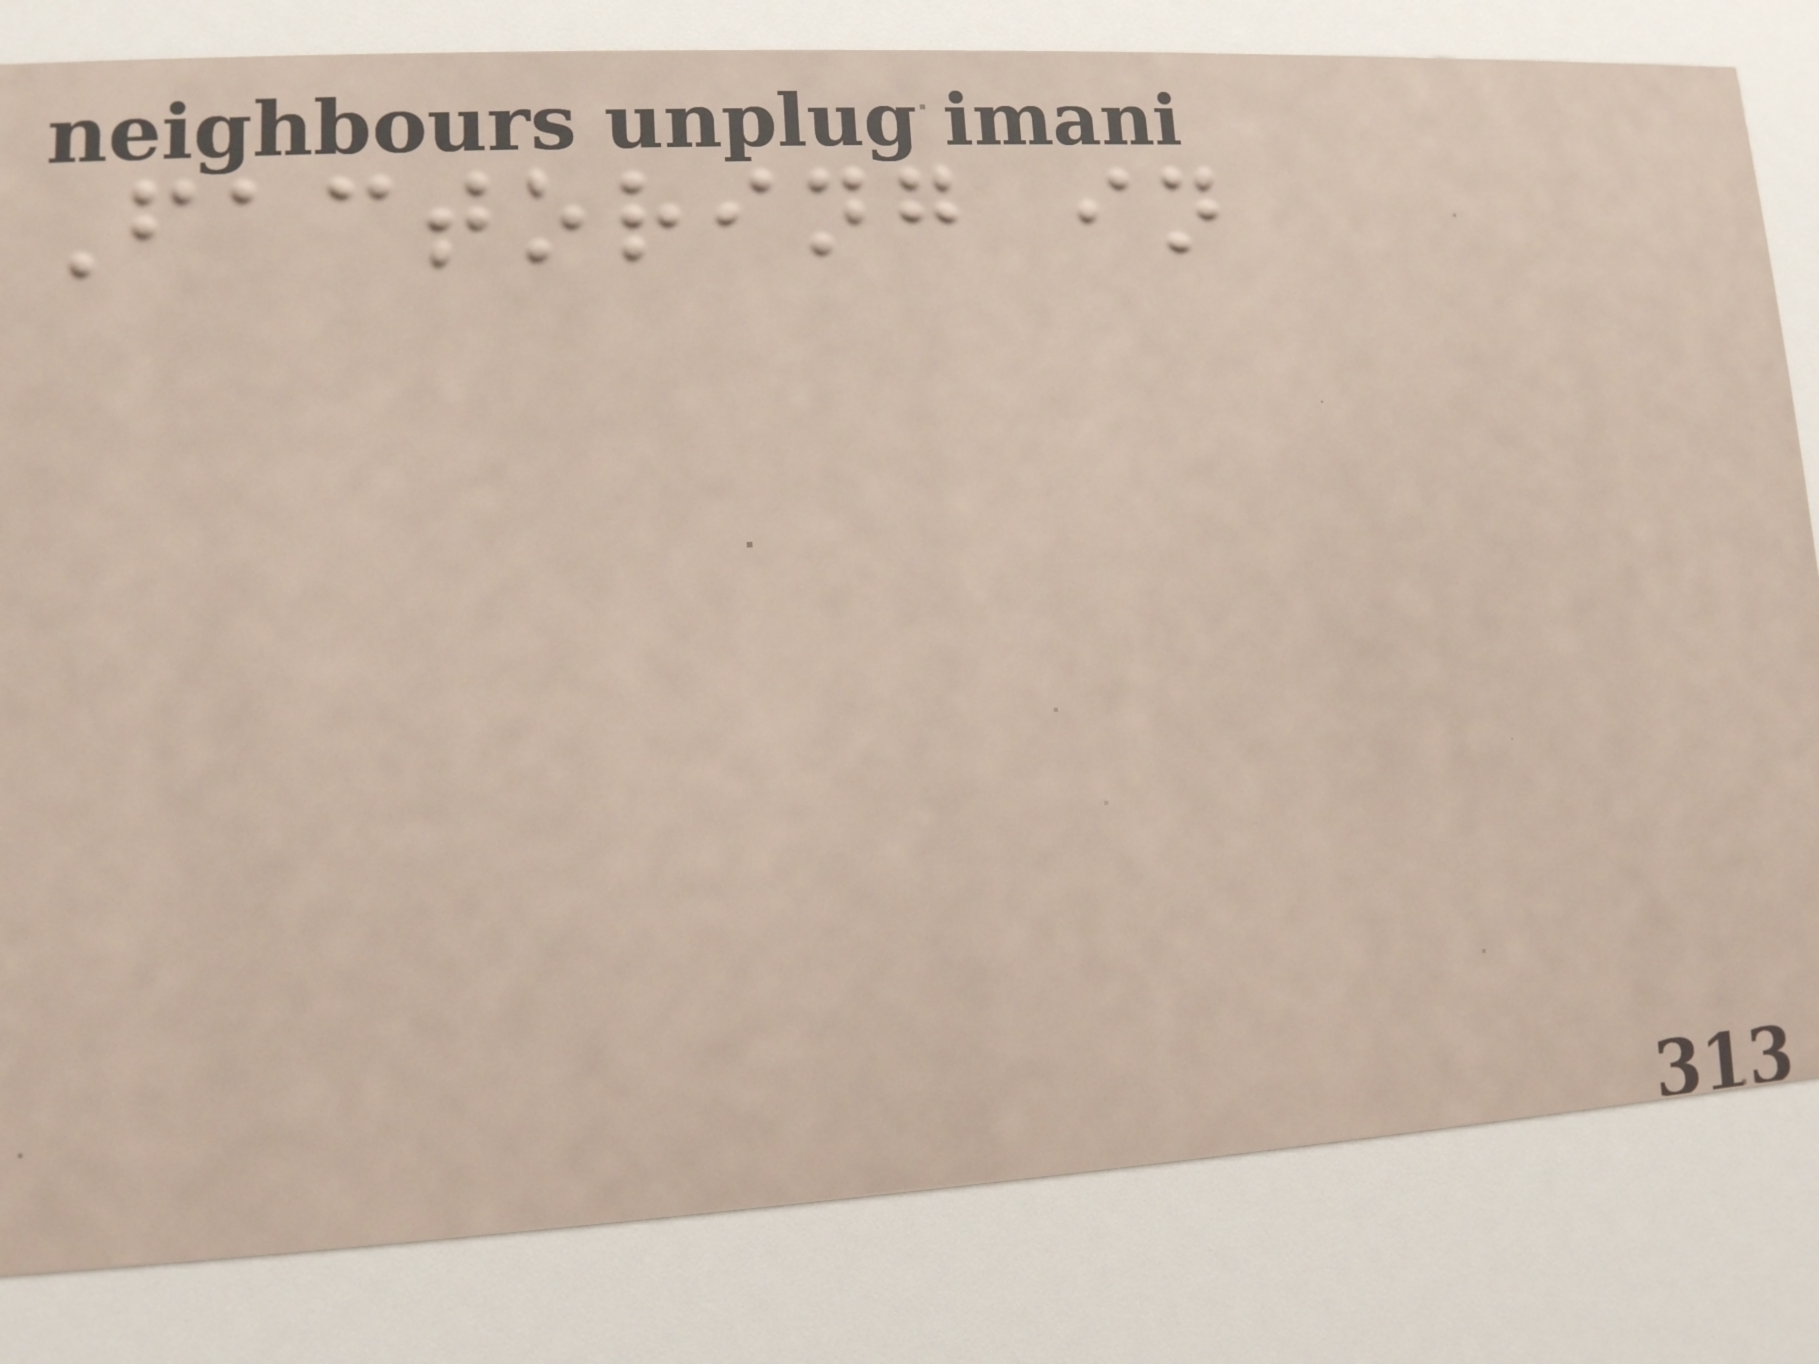Factoring in
